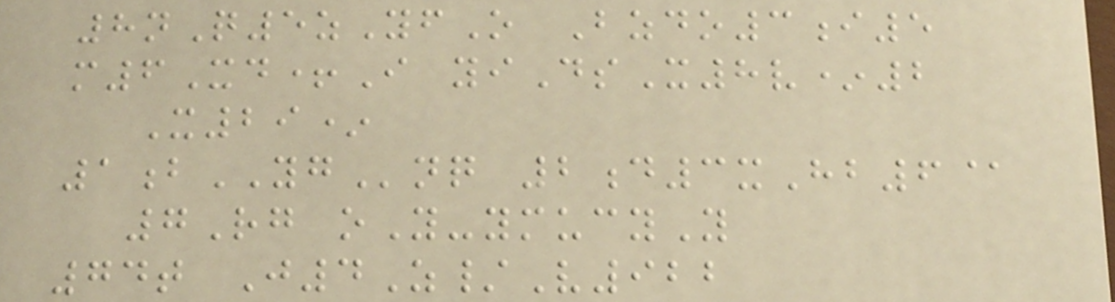8nQ5zYfO Bzdo3i5
m6Xd+I yiDsX8v*2
X29*
1bYGnq 2d3xHb6@
7Rg oY-ymucyY
74t J4Z/V922
